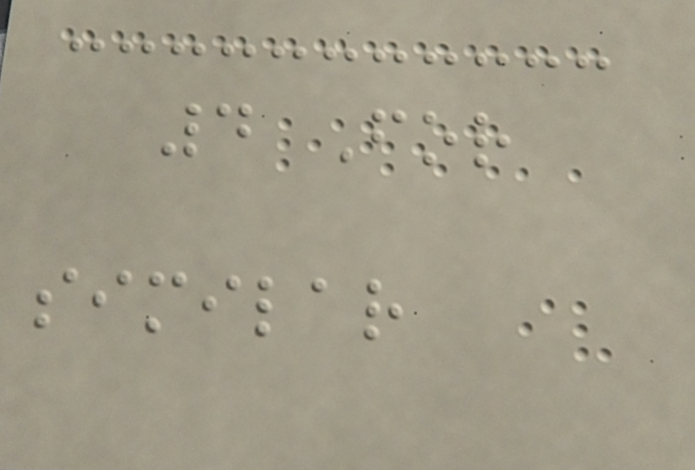4 For
similar
